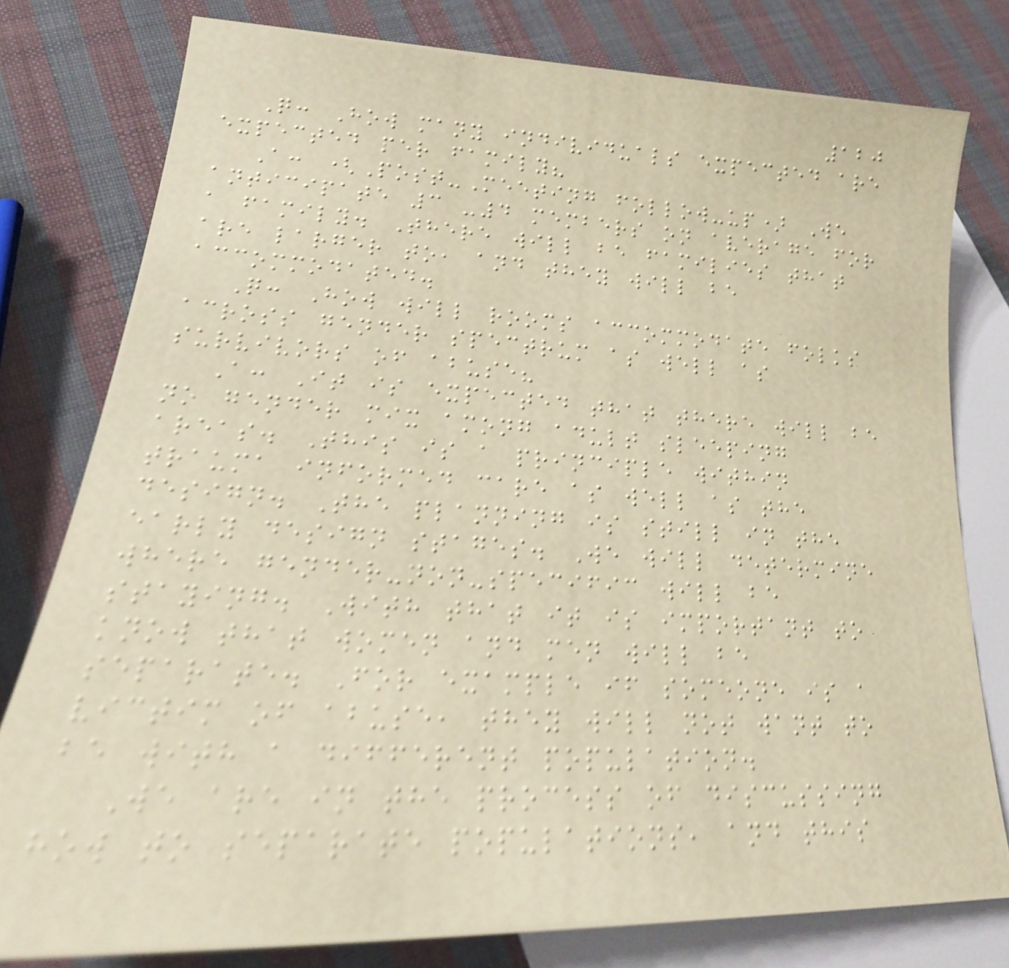120
Q: How many individuals expected are
expected per family?
A: (Post-Meeting follow-up) We
anticipate 3 -4 members on average for
a family. There will be families that
are larger to, and they will be
accommodated.
Q: How will rooms accommodate folks
across gender spectrum as well as
survivors of abuse?
A: It is expected that there will be
no gender mix among adult sleeping
areas. This is a principle within
trauma informed care as well as the
design. The planning is still in the
early design stages. We will determine
where gender-non-specific will be
staying. With that it is important to
know that women and men will be
separate. For example if someone is a
victim of abuse, they will not want to
be with a different population.
We are in the process of discussing
how to separate populations, and this
